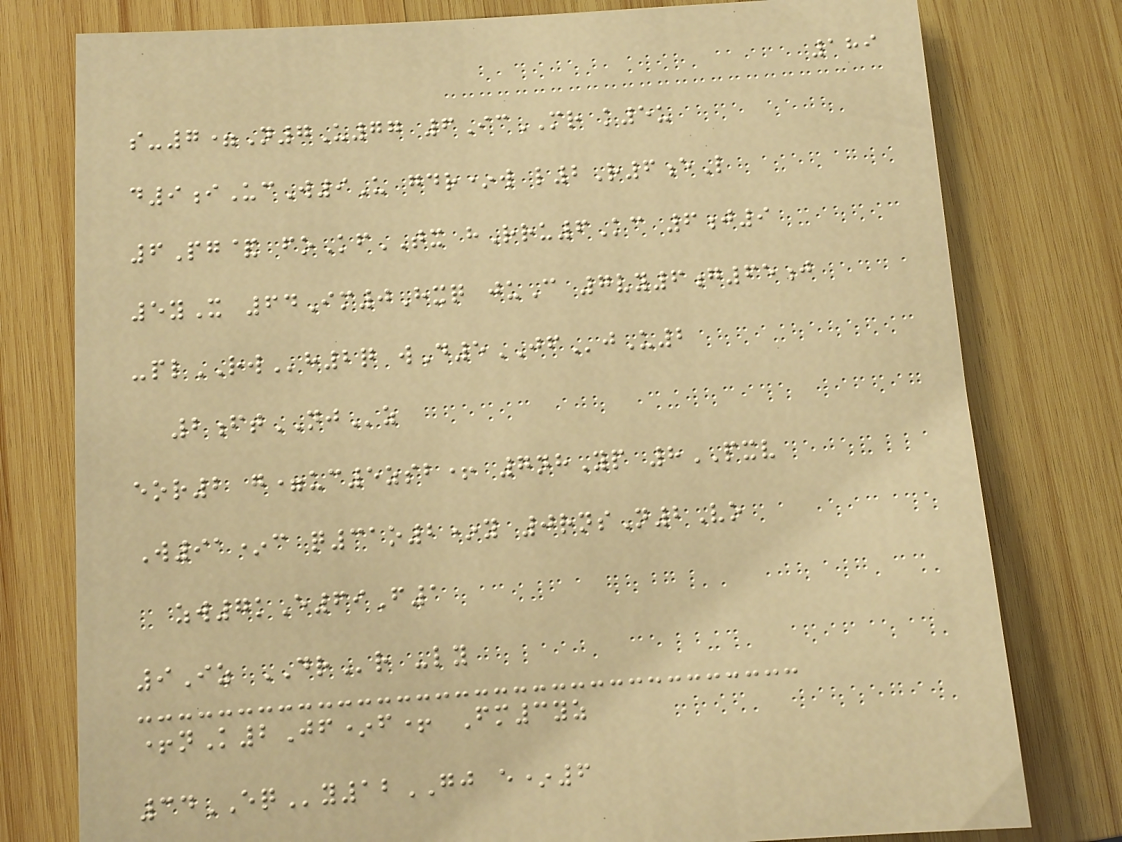189
s-7=N7U77 6IcMR k5u
d9iUcW9U gdr*w l2R6eL
6Pg& foKfTX hRru6Kc 6j9
5yX 64Im0Hxq juC 7vy6g65j
-plRWh2q wD5JFjU2
2ftNJz
eor2 g=uc5zsb+ 7nhYp 8PXV
W91*c q31o2*y 0rnsN2Vo
zw7kE69F1
9Iz DRr -ly
+nK2Jf*f+ Fm3yz
34EQy12GJ e*6
